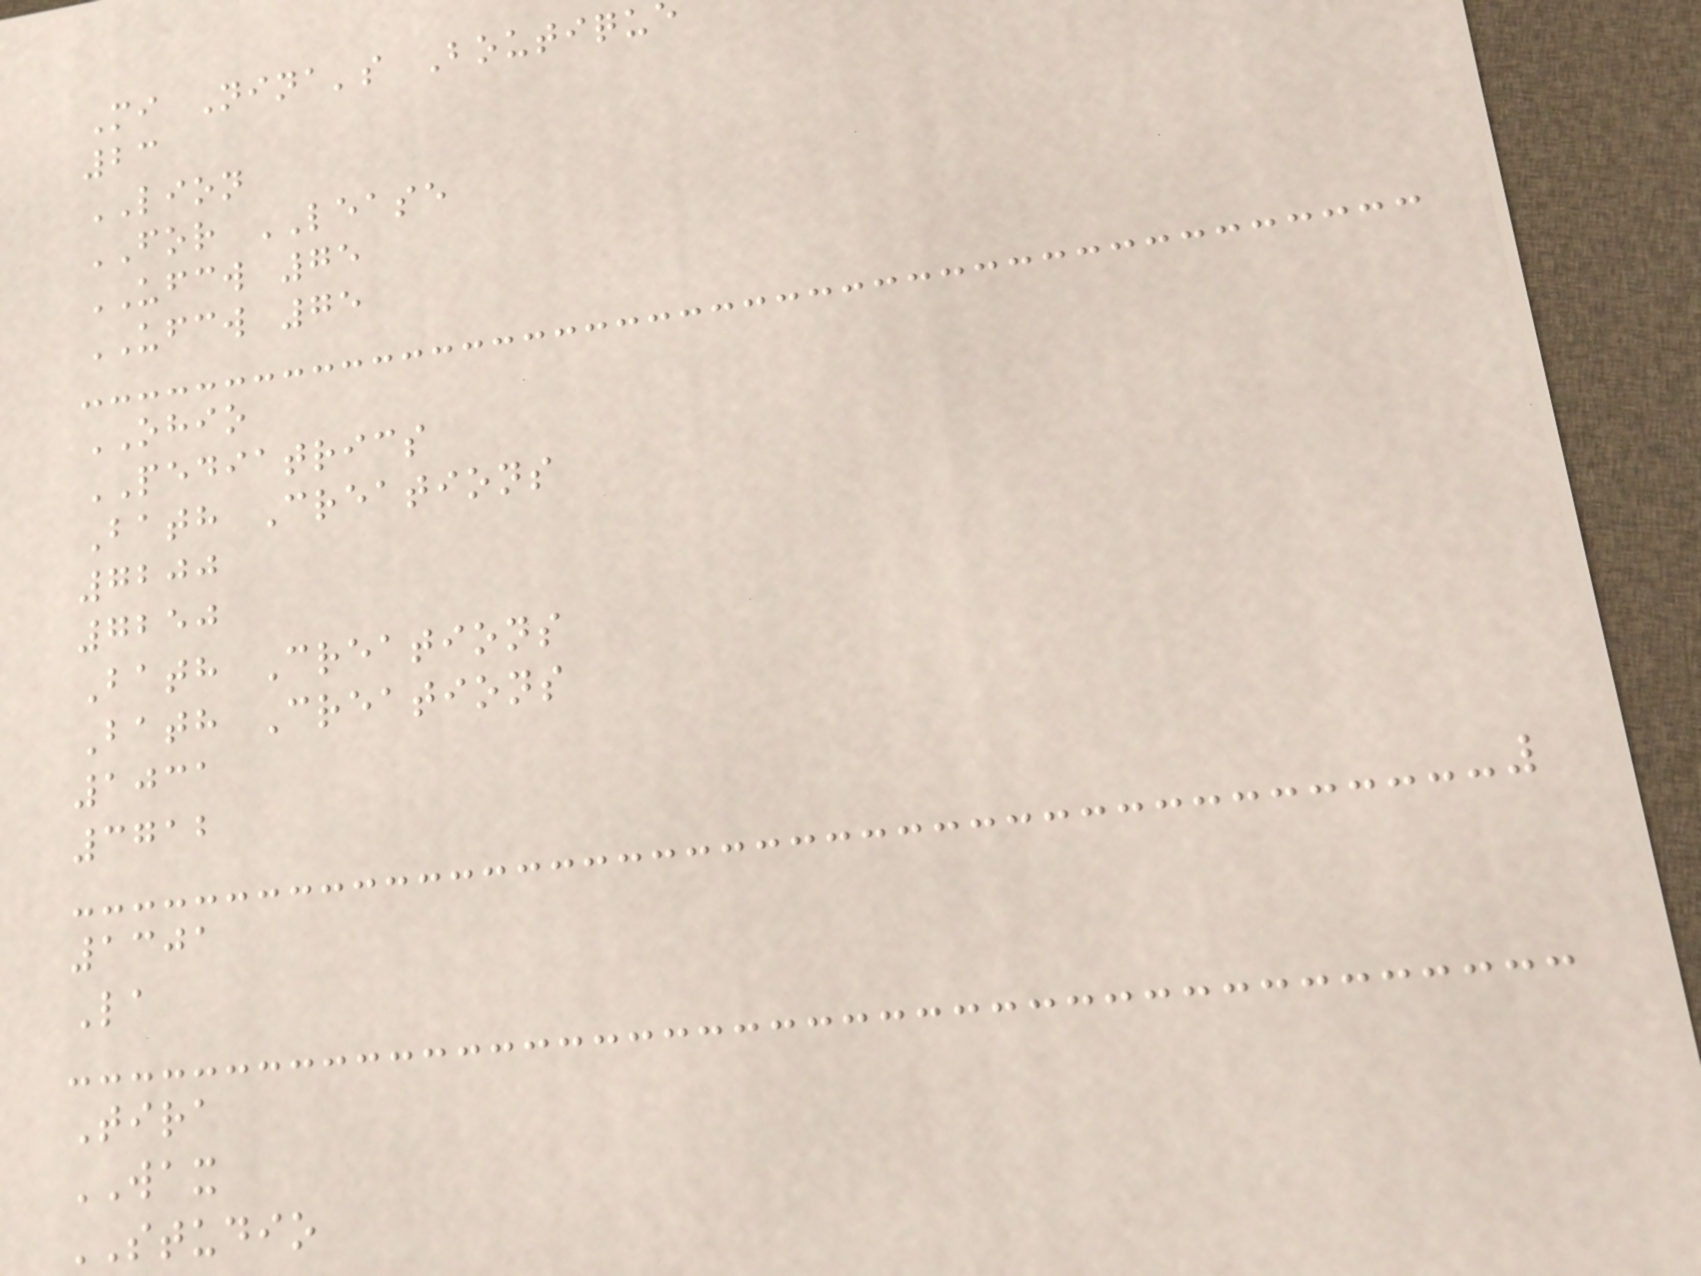Mi Nina's Boutiqu
23
LION
FOR LEASE
UFCW 75
UFCW 75
OHIO
PEDIATRICS
Bath Creations
7200
7250
Bath Creations
Bath Creations
1031
3712
1301
La
Tira
WAX
STUDIO
